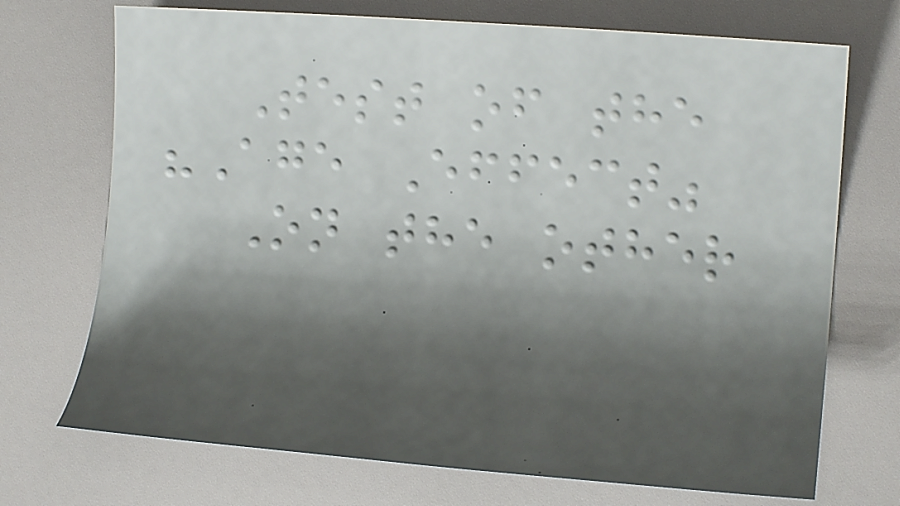Test of the
"Age Effect"
On the other
